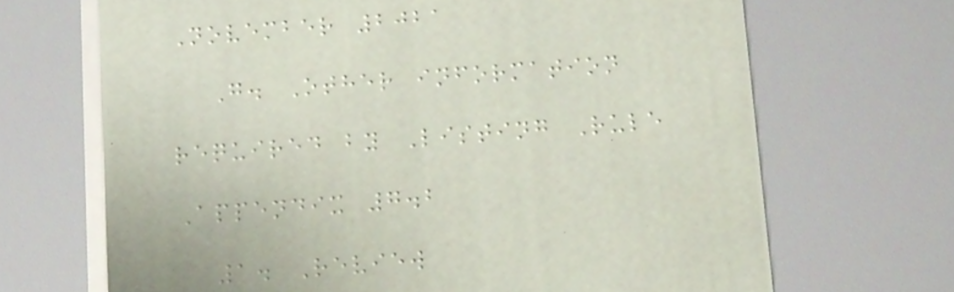November 2021
G. Other information
required by Listing Rule
Appendix 7.2
1. Review
